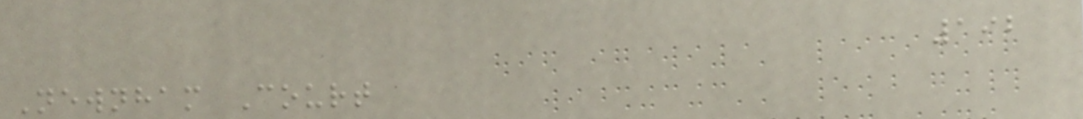192
Newnham Court
